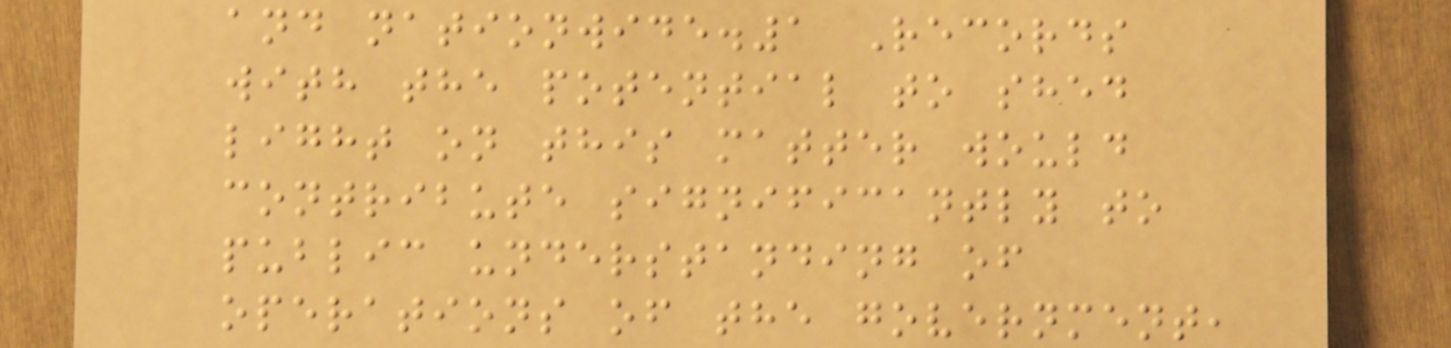and nationwide.1 Records
with the potential to shed
light on this matter would
contribute significantly to
public understanding of
operations of the government,
